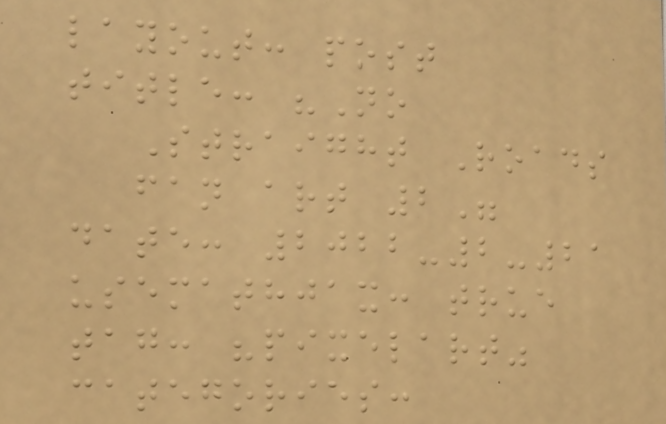layout: post
title: "No
Straight Roads
fan art 2"
date: 2022-2-21
usemathjax: true
tag: "pixelart"
categories:
